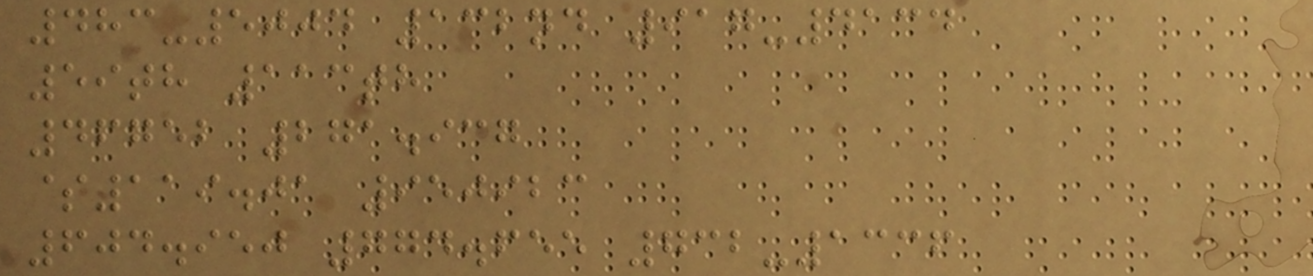483-5004 132nd 917-4134
59th 113th
46752 271.937
$119.01 950923
604.950 774.655 732-1336
